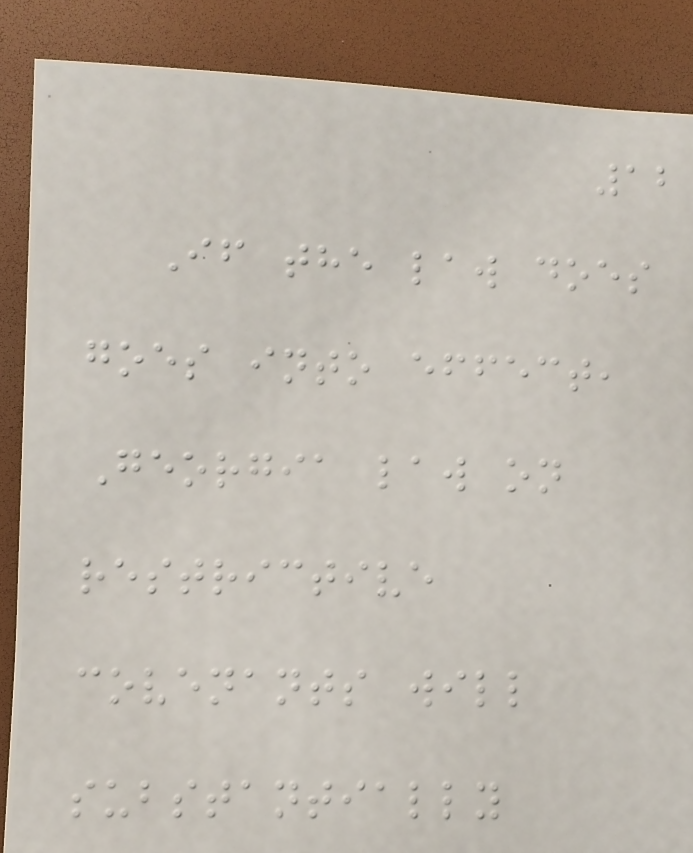12
If the law does
goes into effect,
Georgia law on
restrictive
covenants will
substantially
